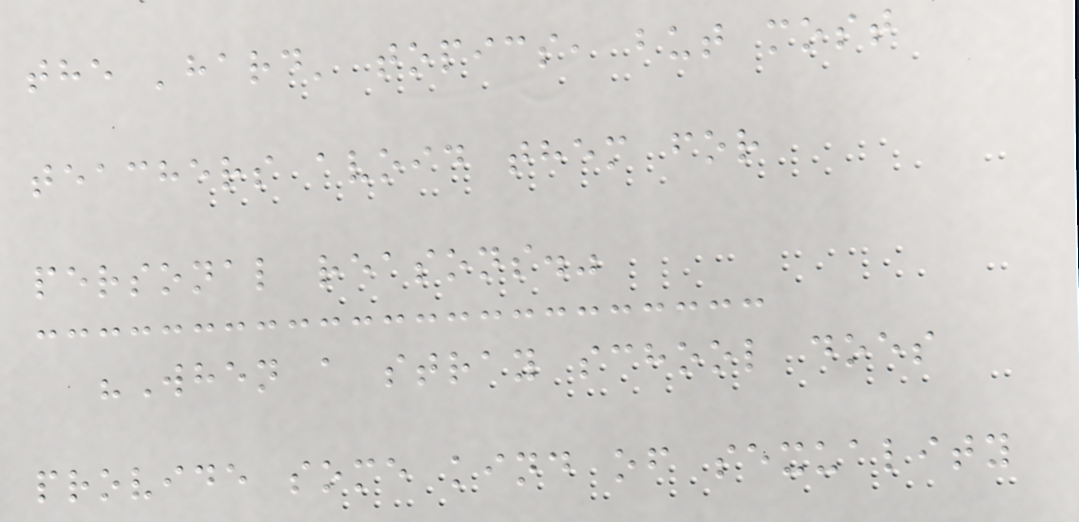the 'hard' topics, but most
teachers avoid them for
personal reasons."
"When a stray school does
provide some kind of sexuality
